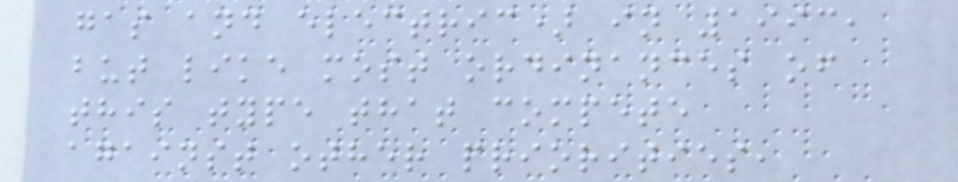gas and electric) in 1993,
but like most ordinances of
this type that compete
against other priorities,
